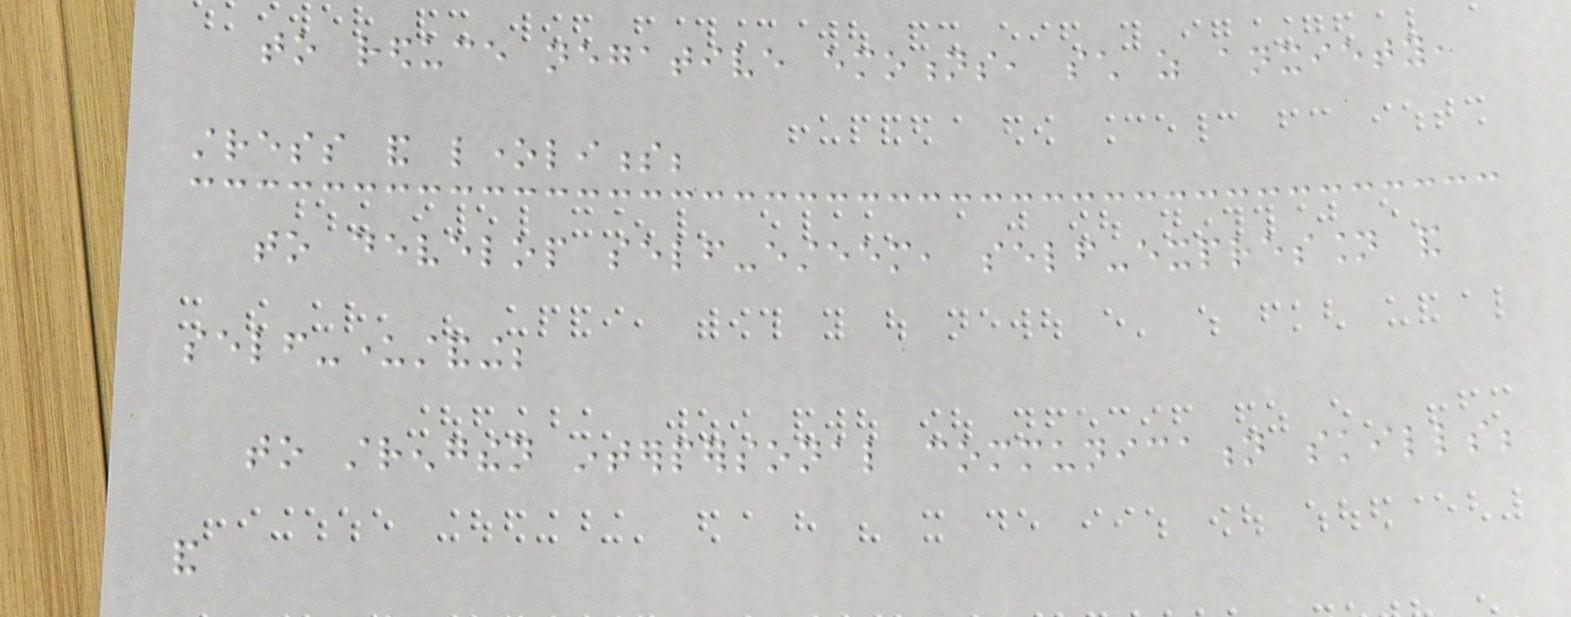to reduce negative emotions, such as anxiety,
stress and loneliness;
to develop self-esteem, self-expression and
self-understanding;
to strengthen interpersonal communication skills;
and
